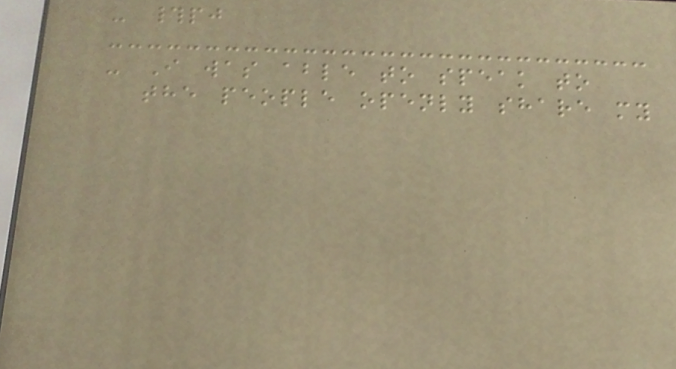- #pj
- I was able to speak to
the people openly share my
